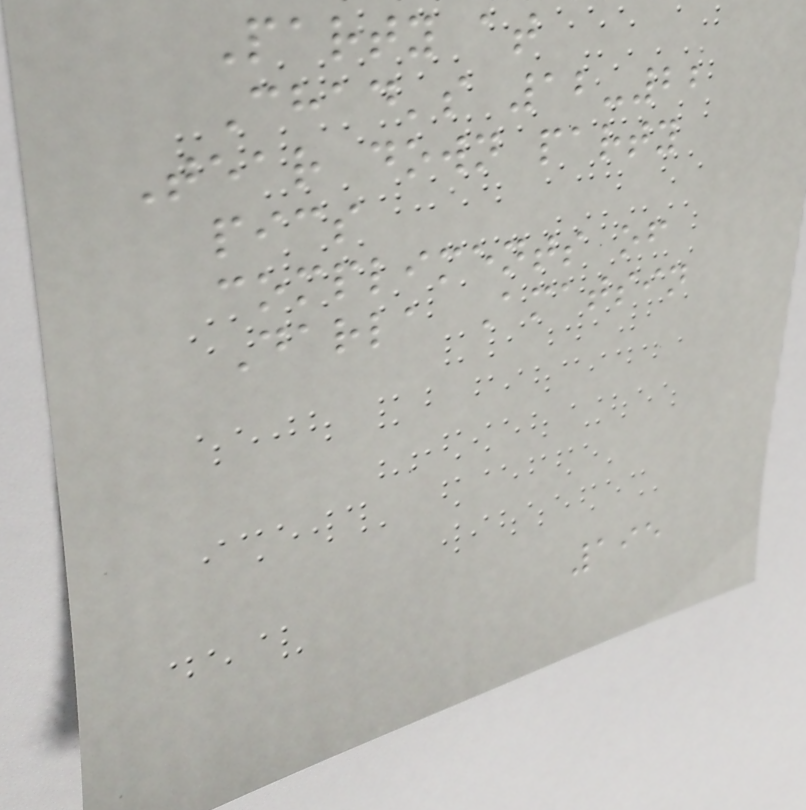Party at
Chad's 12-22
Tear down party
pics
compliments of
Darla Amatsin
195
